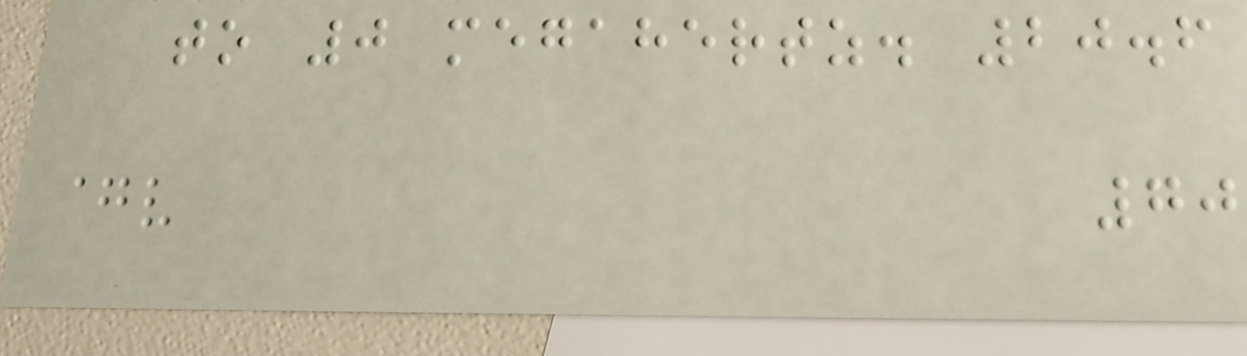to 0 megahertz. 20.6
70
